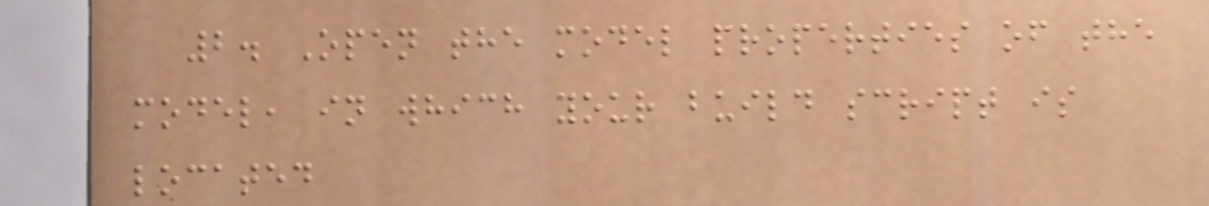2. Open the model properties of the
model, in which your build script is
located
